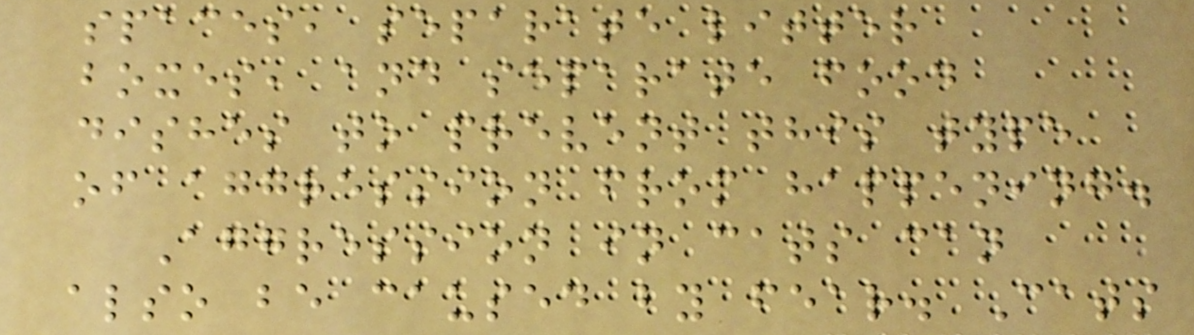spaces, separate litter
boxes, and separate food
dishes to prevent this type
of aggression from happening.
Aggression in cats can
also be caused by fear. Cats
